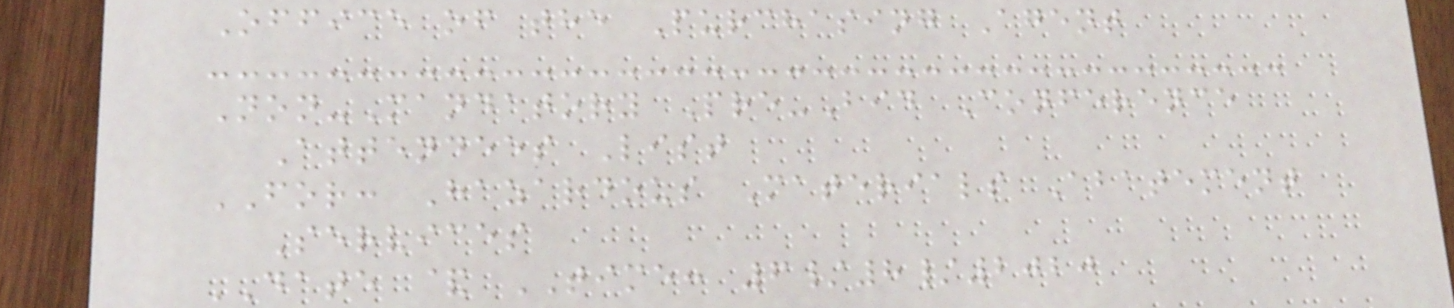Office of the Purchasing Agent
Non-Mandatory Pre-Bid Conference
Attendees List
FOR: Hazardous Materials Abatement
Services
DATE & TIME: 6/8/2020
